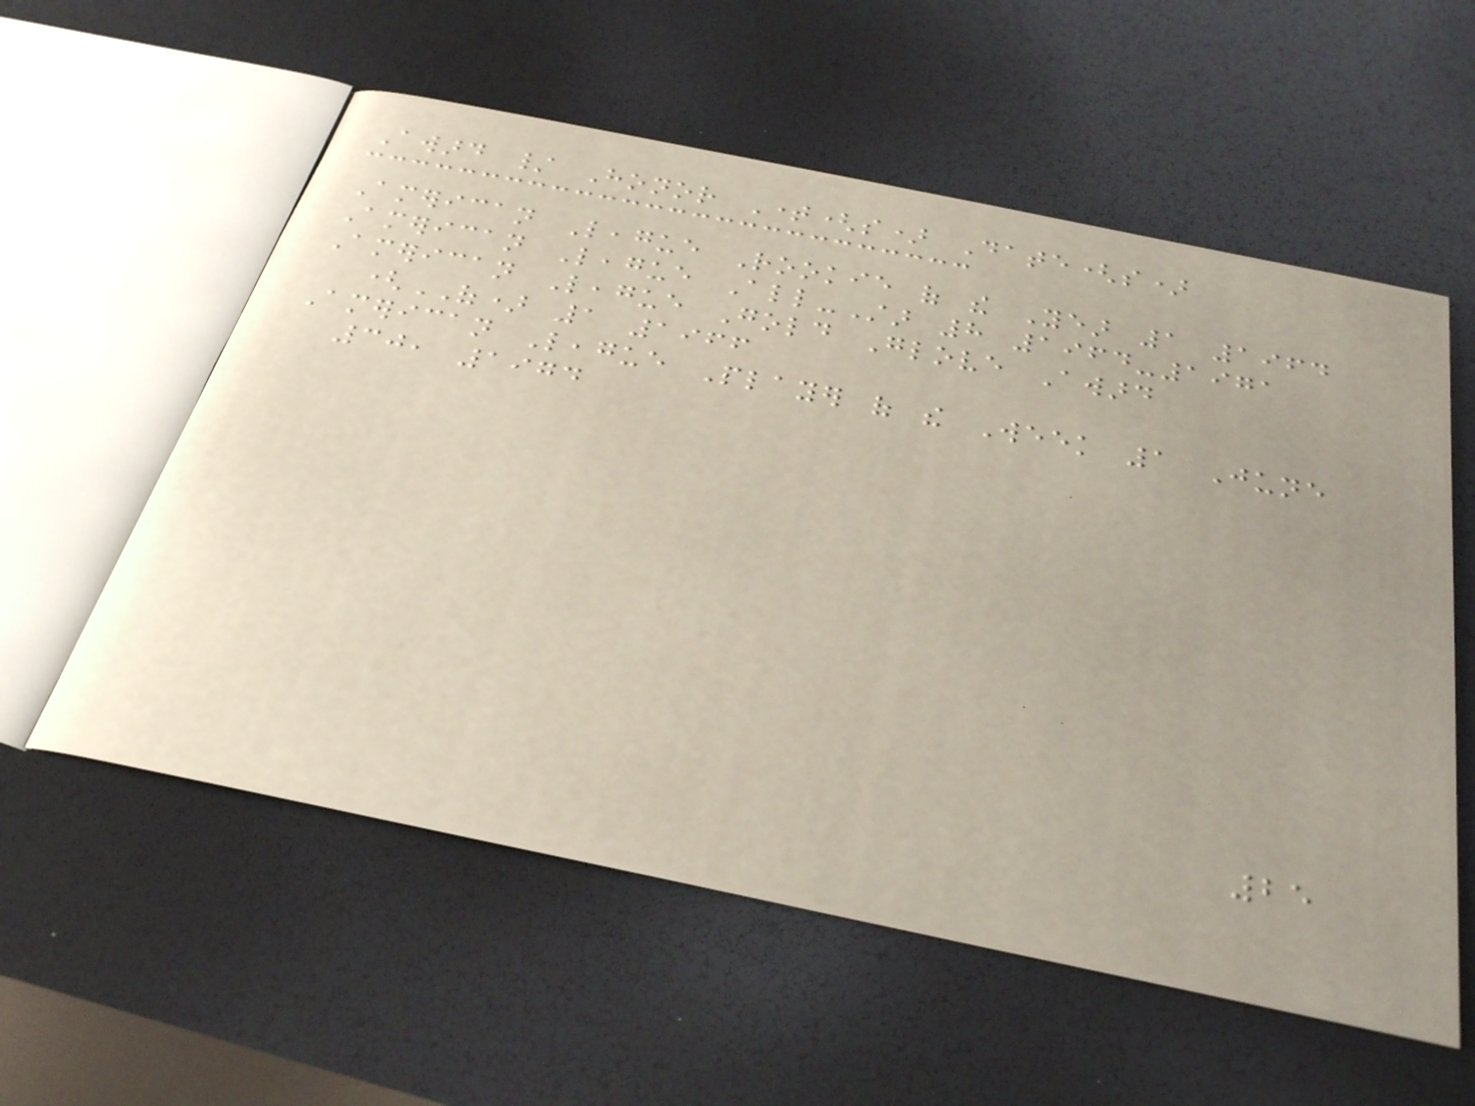Award / Honor Time(s) Date(s)
American League Rookie of the Year 1 1964
American League All-Star 8 1964-1971
American League Gold Glove Award
(OF) 1 1966
American League Player of the Week 1 June
30, 1974
25
